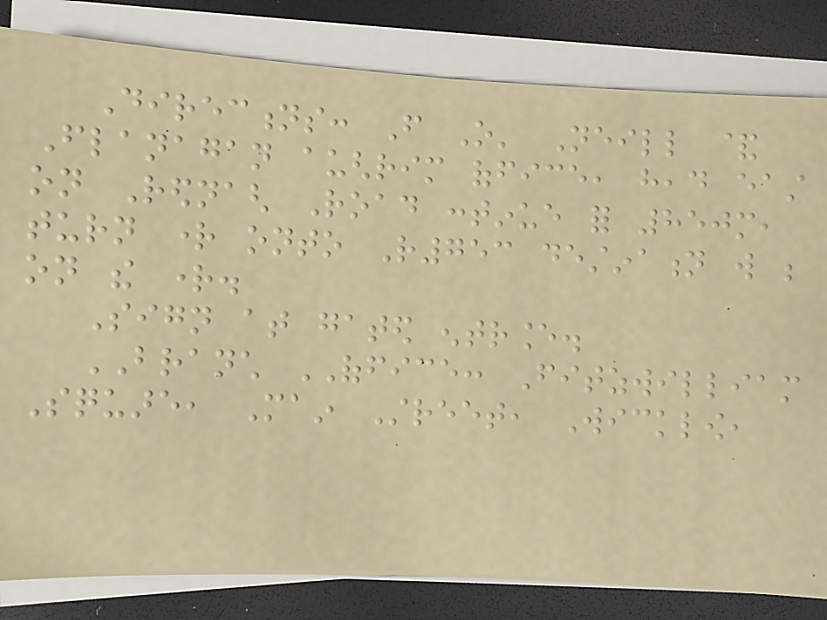Directions: From O' Neill &
Flanagan aughrim office, head east
on Rednagh Road continue for 850m,
turn right onto R753 destination will be
on the right.
Sign at gated entrance.
BRANCH OFFICE: Fitzwilliam
Square, Main Street, Wicklow,
